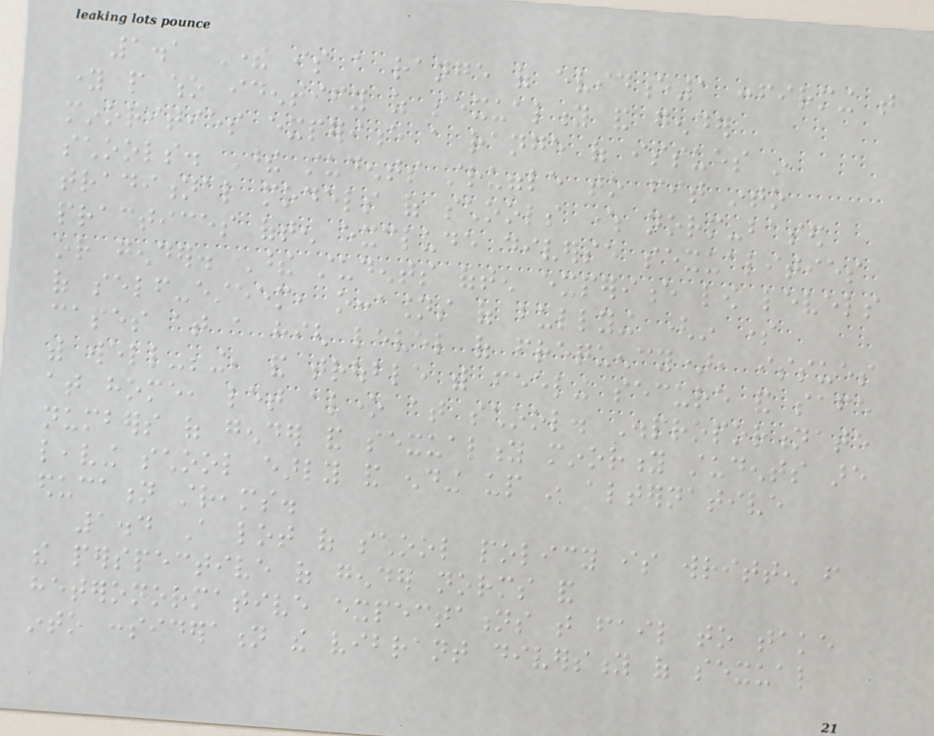1.1 There is a range of evidence1 confirming that
young people who identify as sexuality and gender
minorities experience a range of issues in
schools. These students struggle to fit into
traditional models of schools where norm-based
practices often exclude diverse sexualities
or gender. These students often experience low levels
of self-esteem, occasions of bullying (in some
cases at a high level of frequency), issues
with well-being, and trouble with feeling secure and safe
at home, let alone at school. Disproportionate
numbers of gender and sexuality minority students are
leaving school early and ending up in alternative
education streams.
1.4 A lot of school policy is written from
the perspective of gender norms and
heteronormative expectations that fail to take
into consideration the vibrant diversity of sexual
